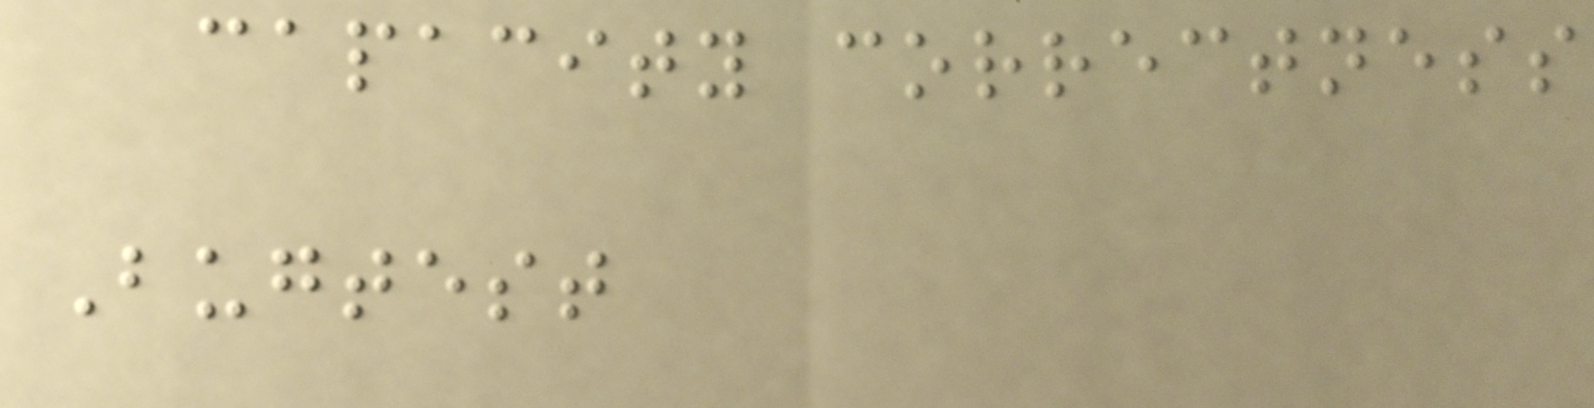capacity correctness
Bugtest
